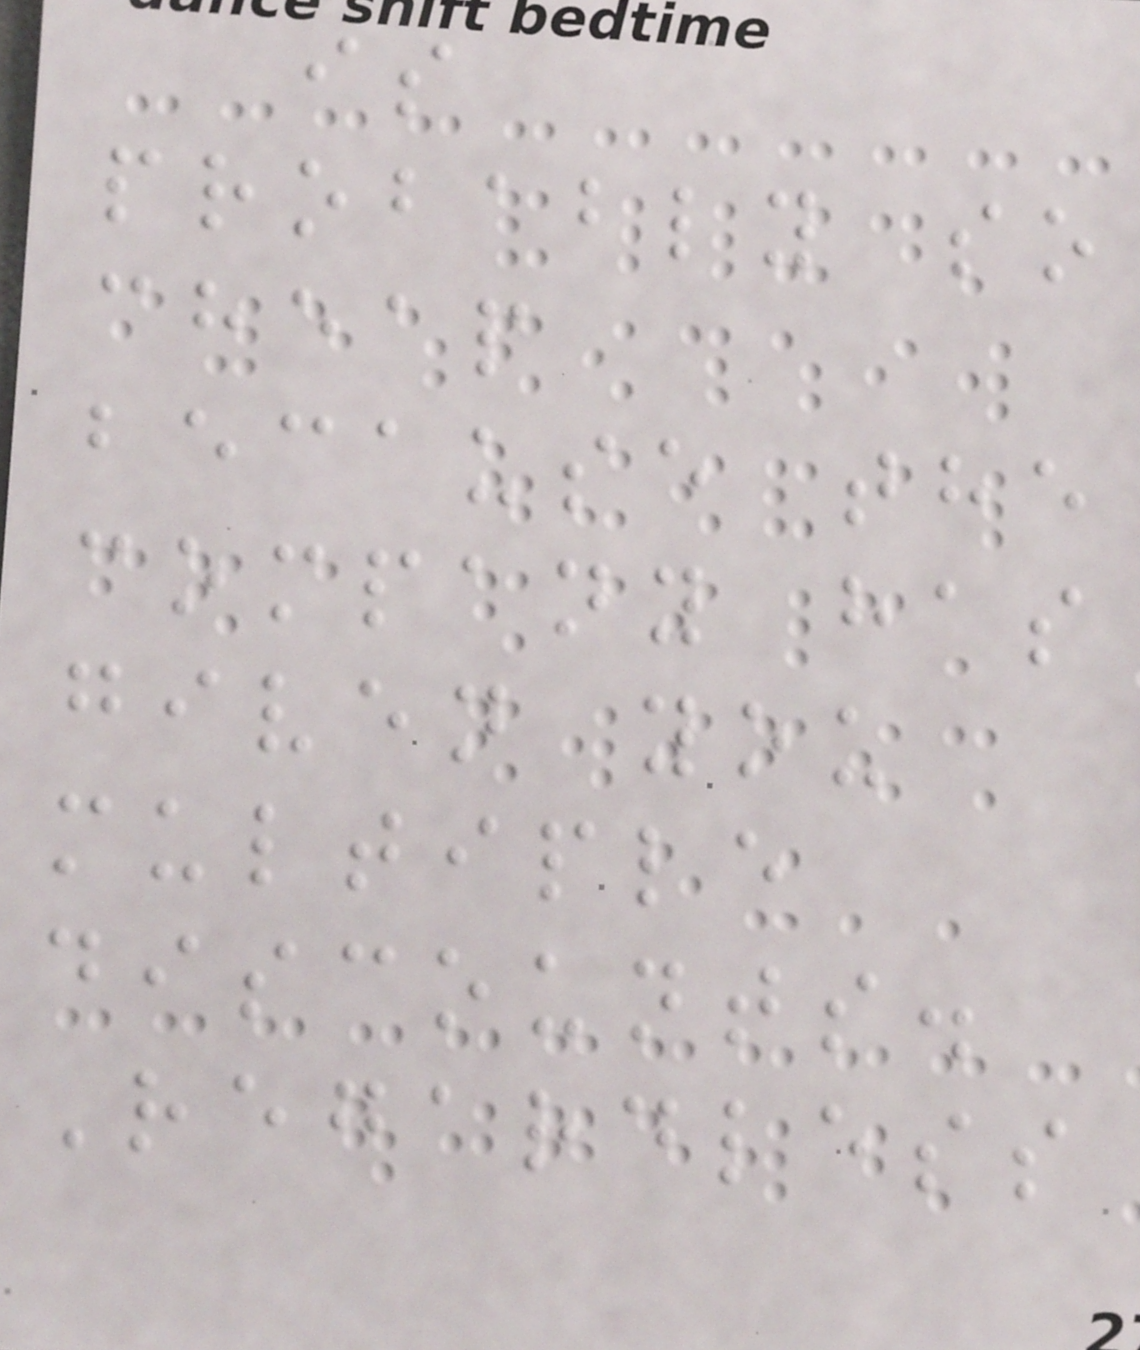is
probably so
cheap
because the
company has
given you
multiple
discounts.
Regardless
